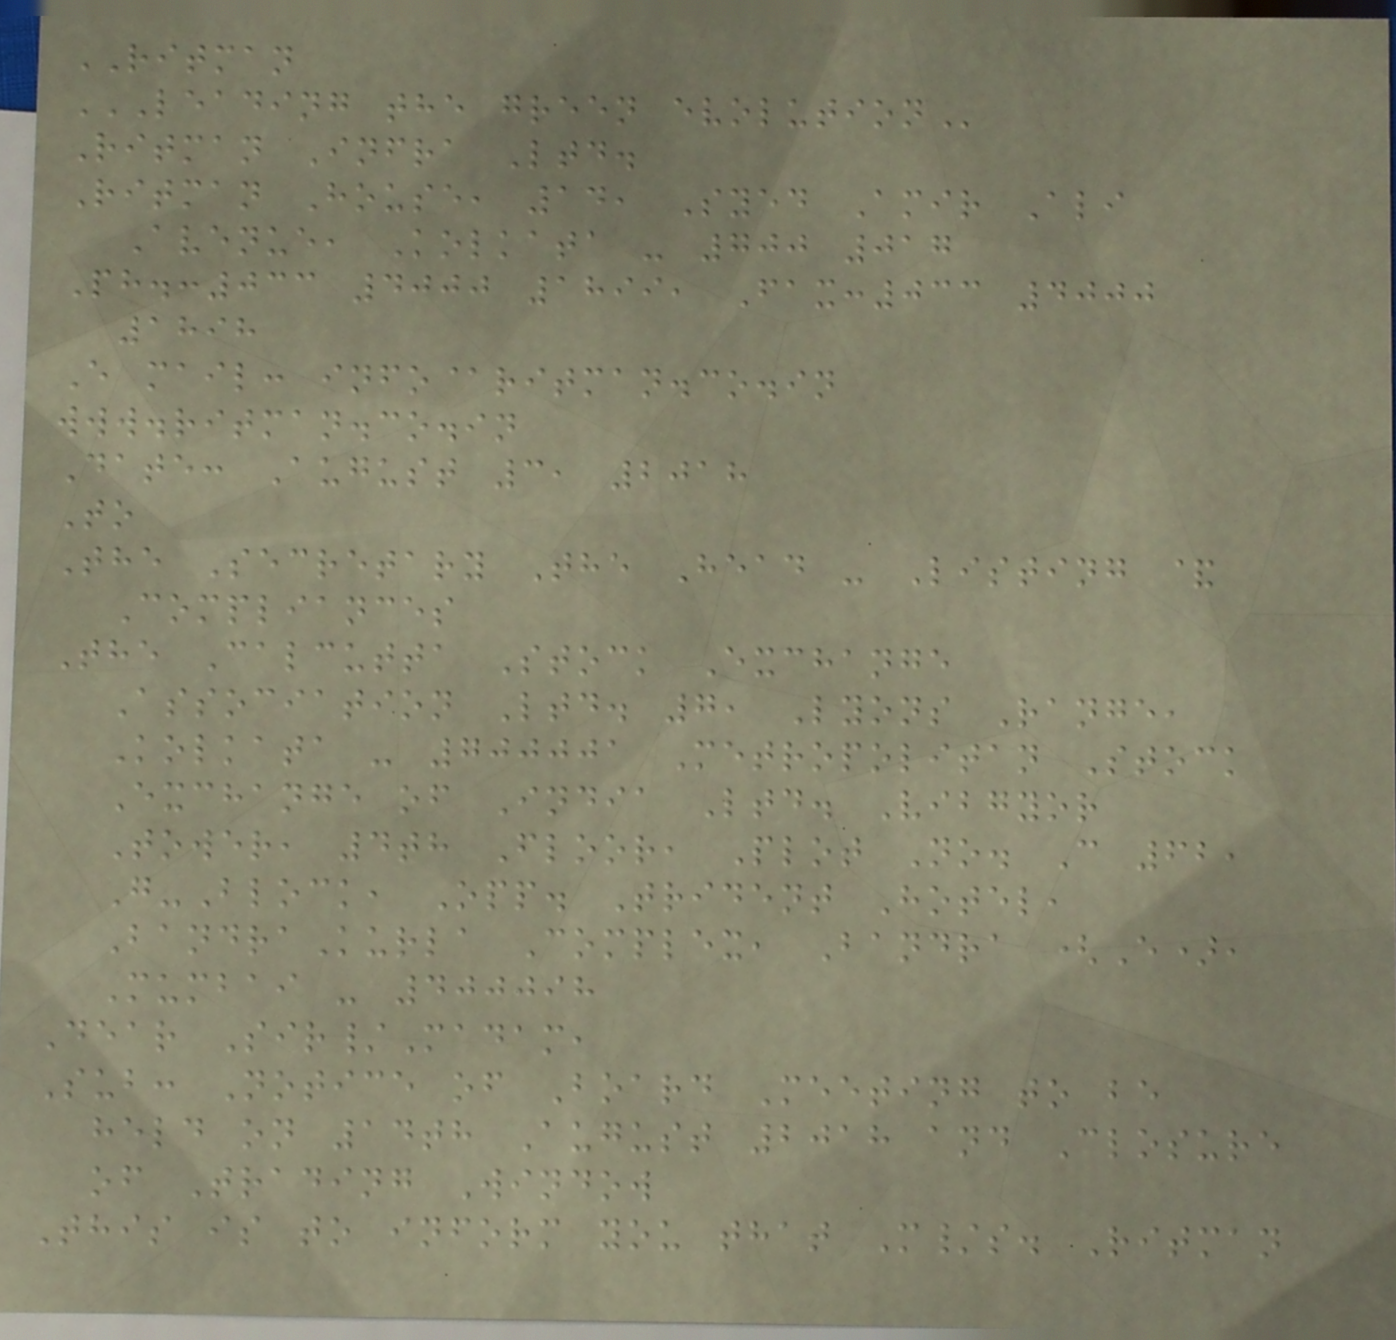RITMAN
LEADING THE GREEN EVOLUTION
Ritman Infra Ltd.
Ritman House, 14, Syed Amir Ali
Avenue, Kolkata - 700 017
Ph.:033 4000 1899, Fax:033 4000
1898
E mail: info@ritman.co.in
www.ritman.co.in
Date: August 3, 2018
To
The Secretary The Head - Listing &
Compliances
The Calcutta Stock Exchange
Association Ltd. 7, Lyons Range,
Kolkata - 700001 Metropolitan Stock
Exchange of India Ltd. Vibgyor
Tower, 4th Floor, Plot No. C 62,
G-Block, Opp. Trident Hotel,
BandraKurla Complex, Bandra (E),
Mumbai - 400098
Dear Sir/Madam,
Sub: Notice of Board Meeting to be
held on 14th August 2018 and Closure
of Trading Window
This is to inform you that M/s. Ritman
